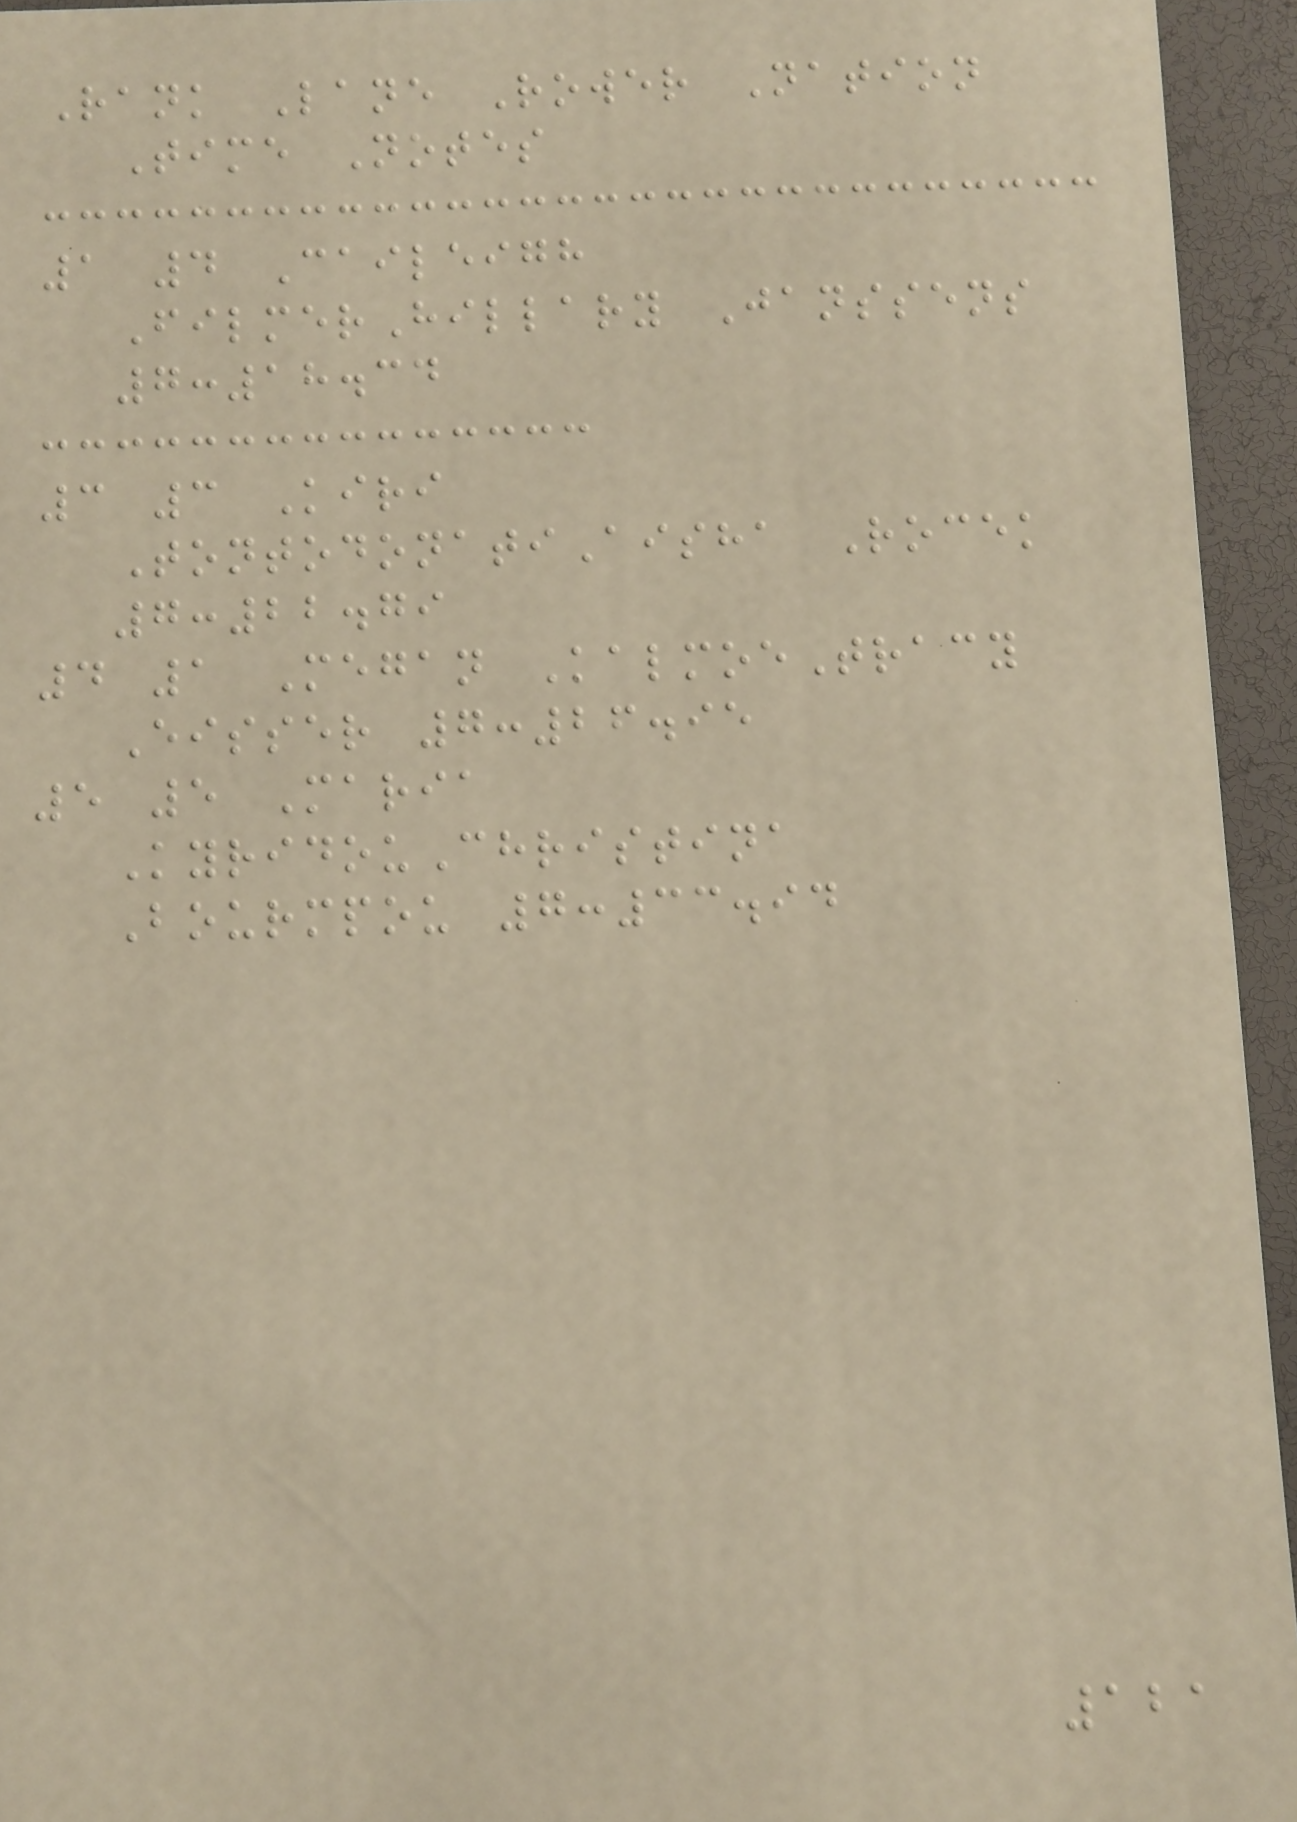Rank Lane Rower Nation
Time Notes
1 4 Caileigh
FilmerHillary Janssens
7:18.34
3 3 Kiri
TontodonatiAisha Rocek
7:22.79
4 1 Megan KalmoeTracy
Eisser 7:26.95
5 5 Maria
KyridouChristina
Bourmpou 7:33.94
121
